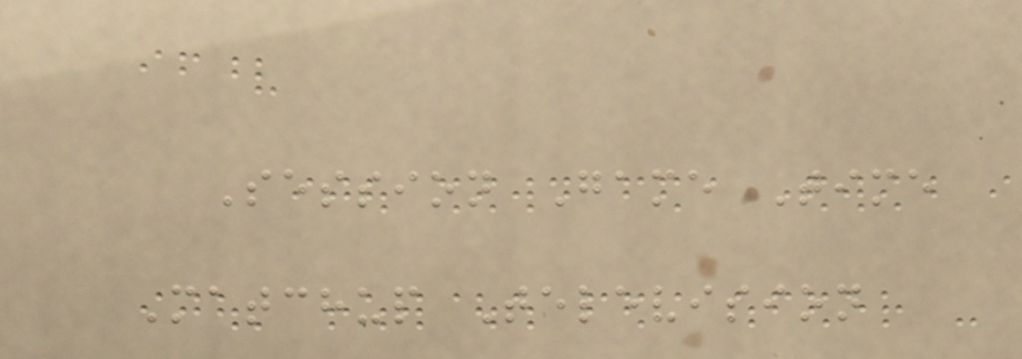Session Game Time
Matchup Television
